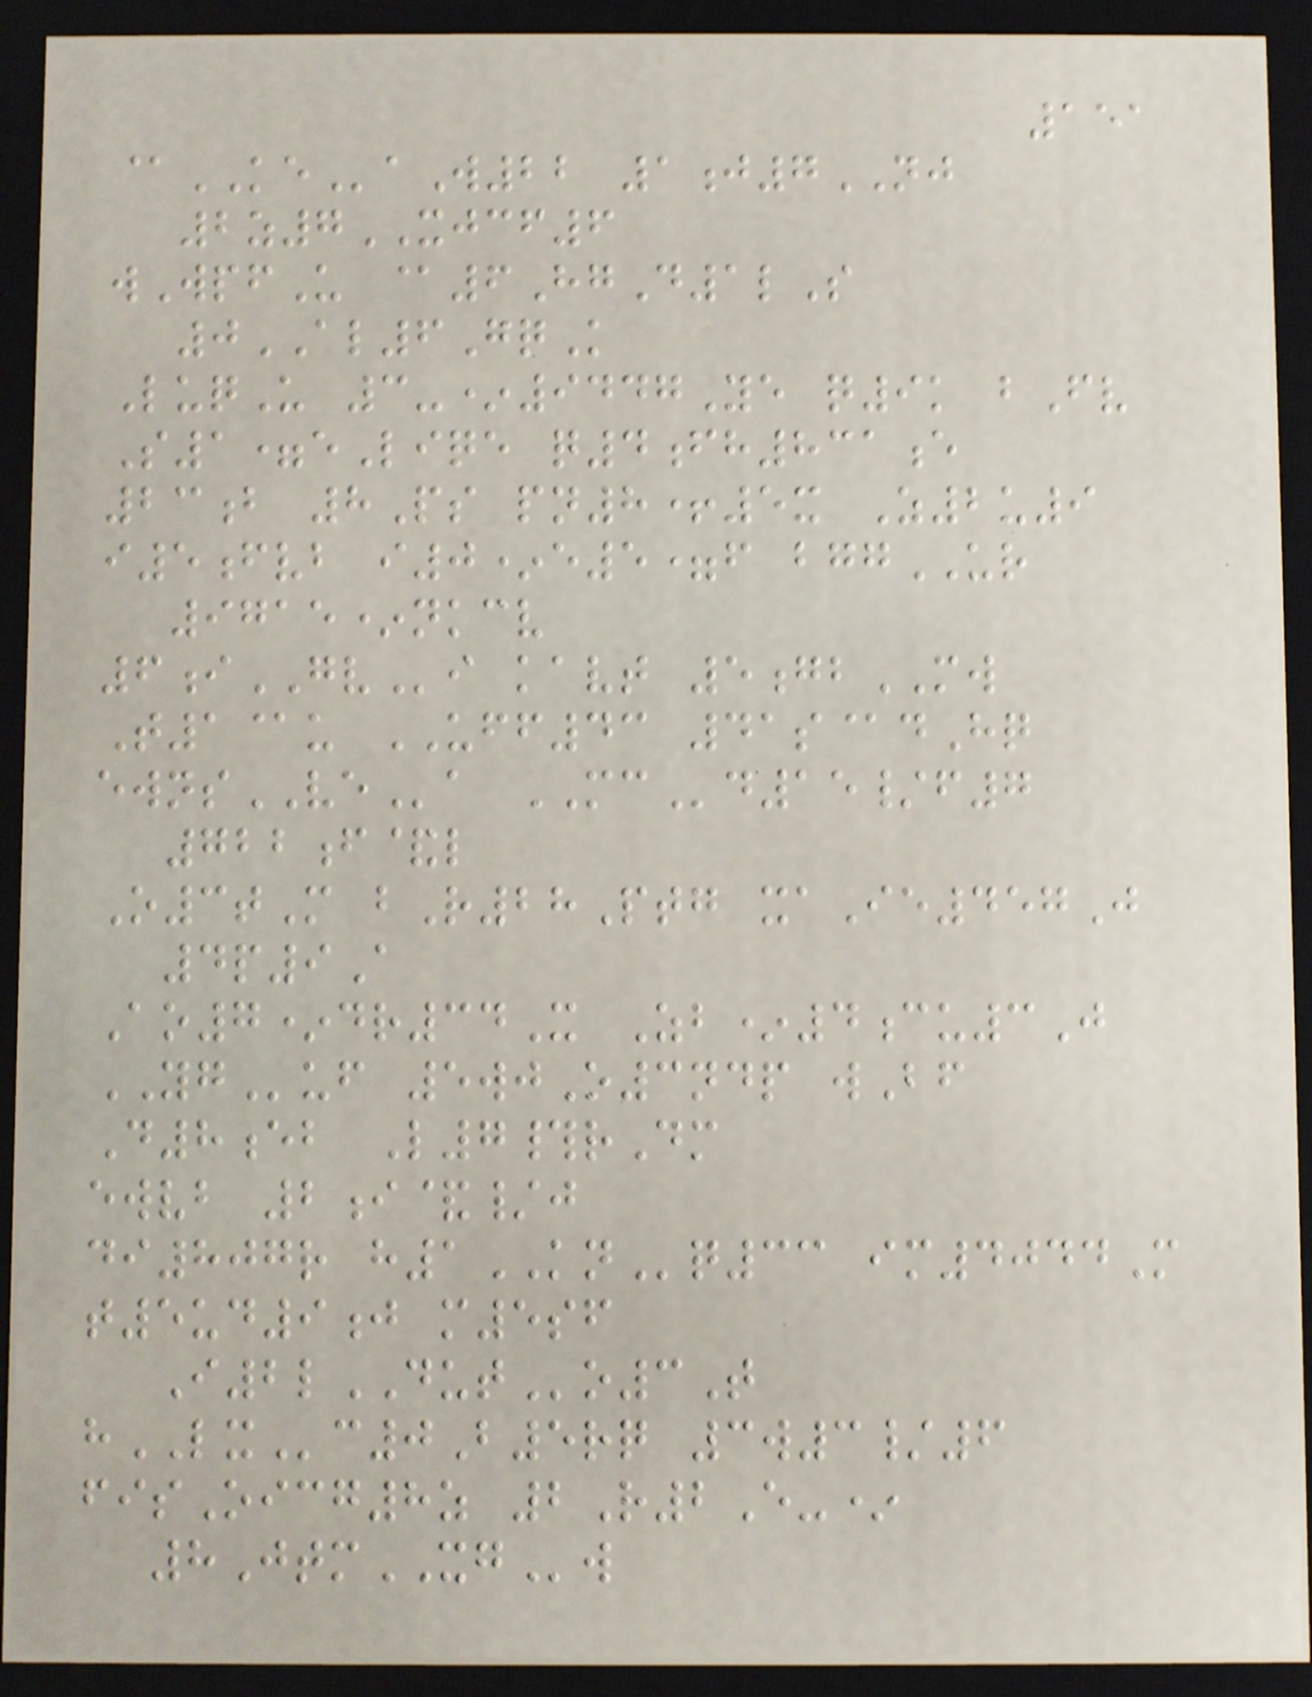151
@KEaW22 1j7NJ
2z7XJCF6
wWpfU @6HgD1lS
0AL6GqK
LuqU 3-*9447Ye q9k bFv
S1=eLiqe q4fh831e
23b 8Ps pn8+5x Z2u9
i5fvb i0*e5=f bggUR
9715*nkcv
6iGVi kavt 5gbMW
T1@u UFF43 41s@dHq
ewnsVEa MCd15/f7
722f&l
O3tM bR28Ptg xaIe457J
4p9A
Ao7*dr34X Zb*4cu3J
YGuf 5wjO3ndp wBf
D8eb L7#rDm
ewvb 2i&/j
di807r h1KNq33 im4044M
t5ud9j m5sf
I2lDUTo3T
hLXc0B5rq 3w3/6
fisOicg8z 2R2E-*
8JtmXGw
